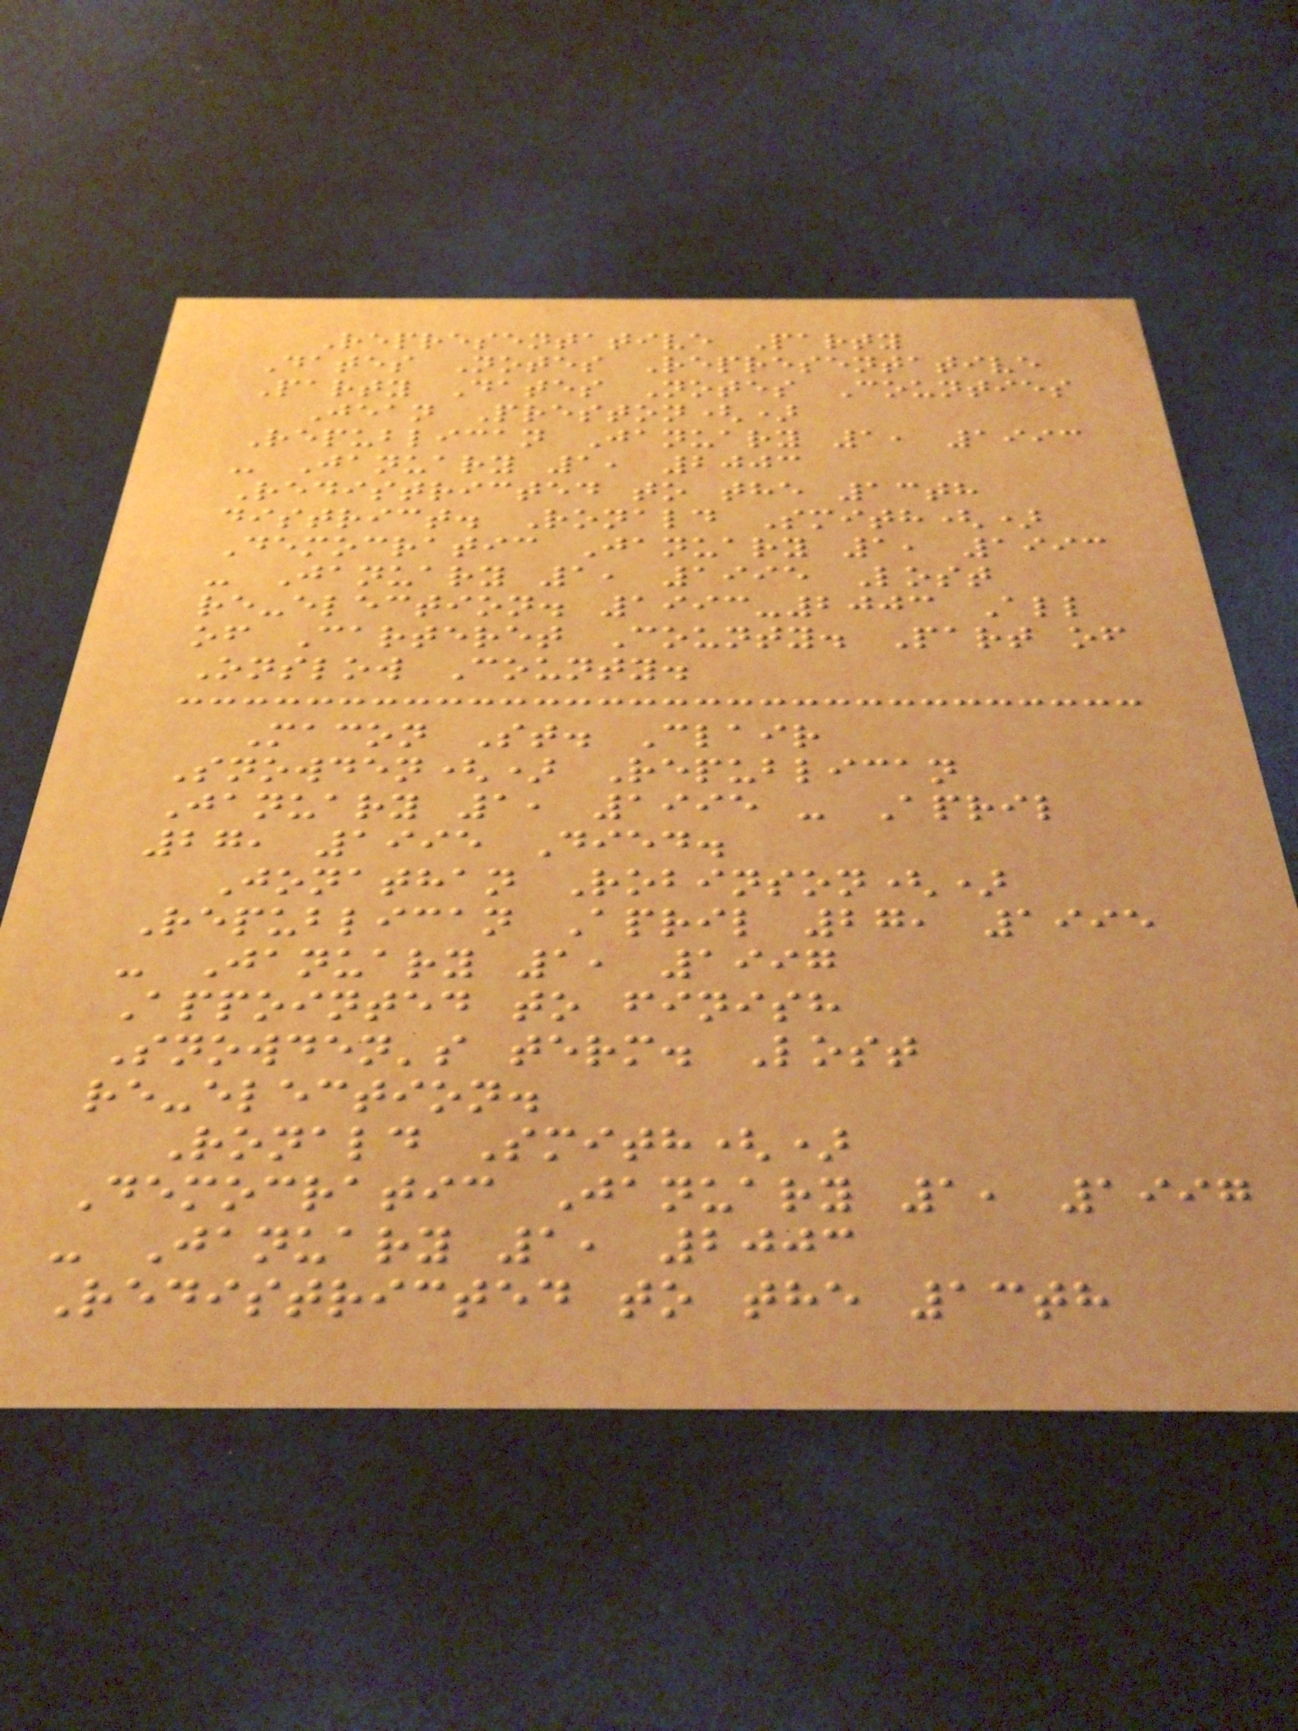Representative Party
Dates Notes Representative
Party Dates Notes Counties
Jean Preston()
Republican January 1, 1993
- January 1, 2003
Redistricted to the 13th
district. Ronald Smith()
Democratic January 1, 1993
- January 1, 1995 Lost
re-election. 1993-2003 All
of Carteret County. Part of
Onslow County.
Macon St. Clair
Snowden() Republican
January 1, 1995 - April
27, 1995 Died.
Jonathan Robinson()
Republican April 27, 1995
- January 1, 1997
Appointed to finish
Snowden's term. Lost
re-election.
Ronald Smith()
Democratic January 1, 1997
- January 1, 2003
Redistricted to the 13th
